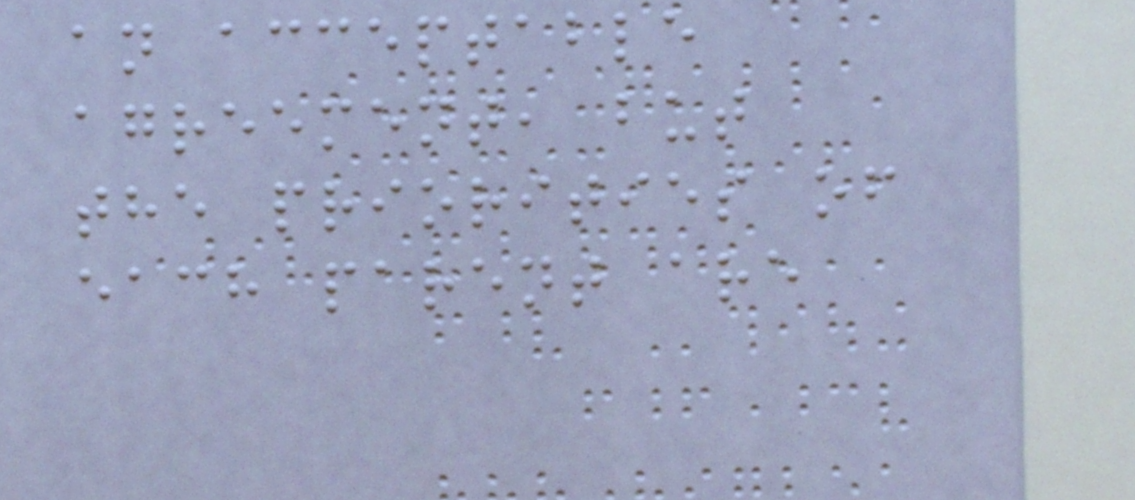an acceptable
agreement, but
the priorities of
each parent are
